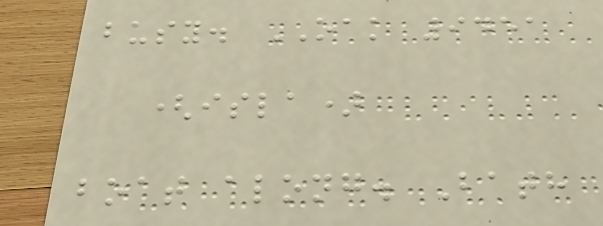busy. OAK 9451
(isla)
boat along. Bath
